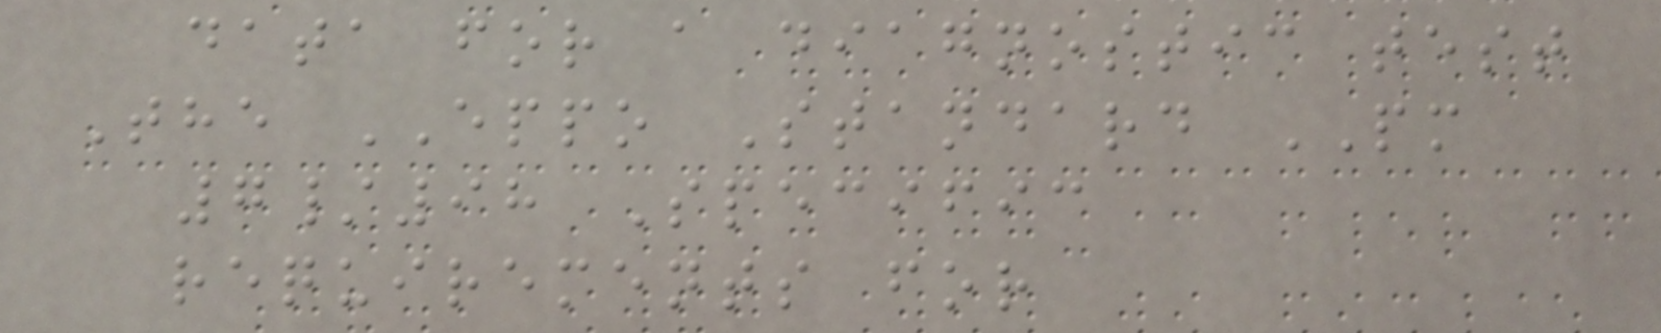data for a diagnostic test
The EPPO Standard PM
7/98 Specific
requirements for
